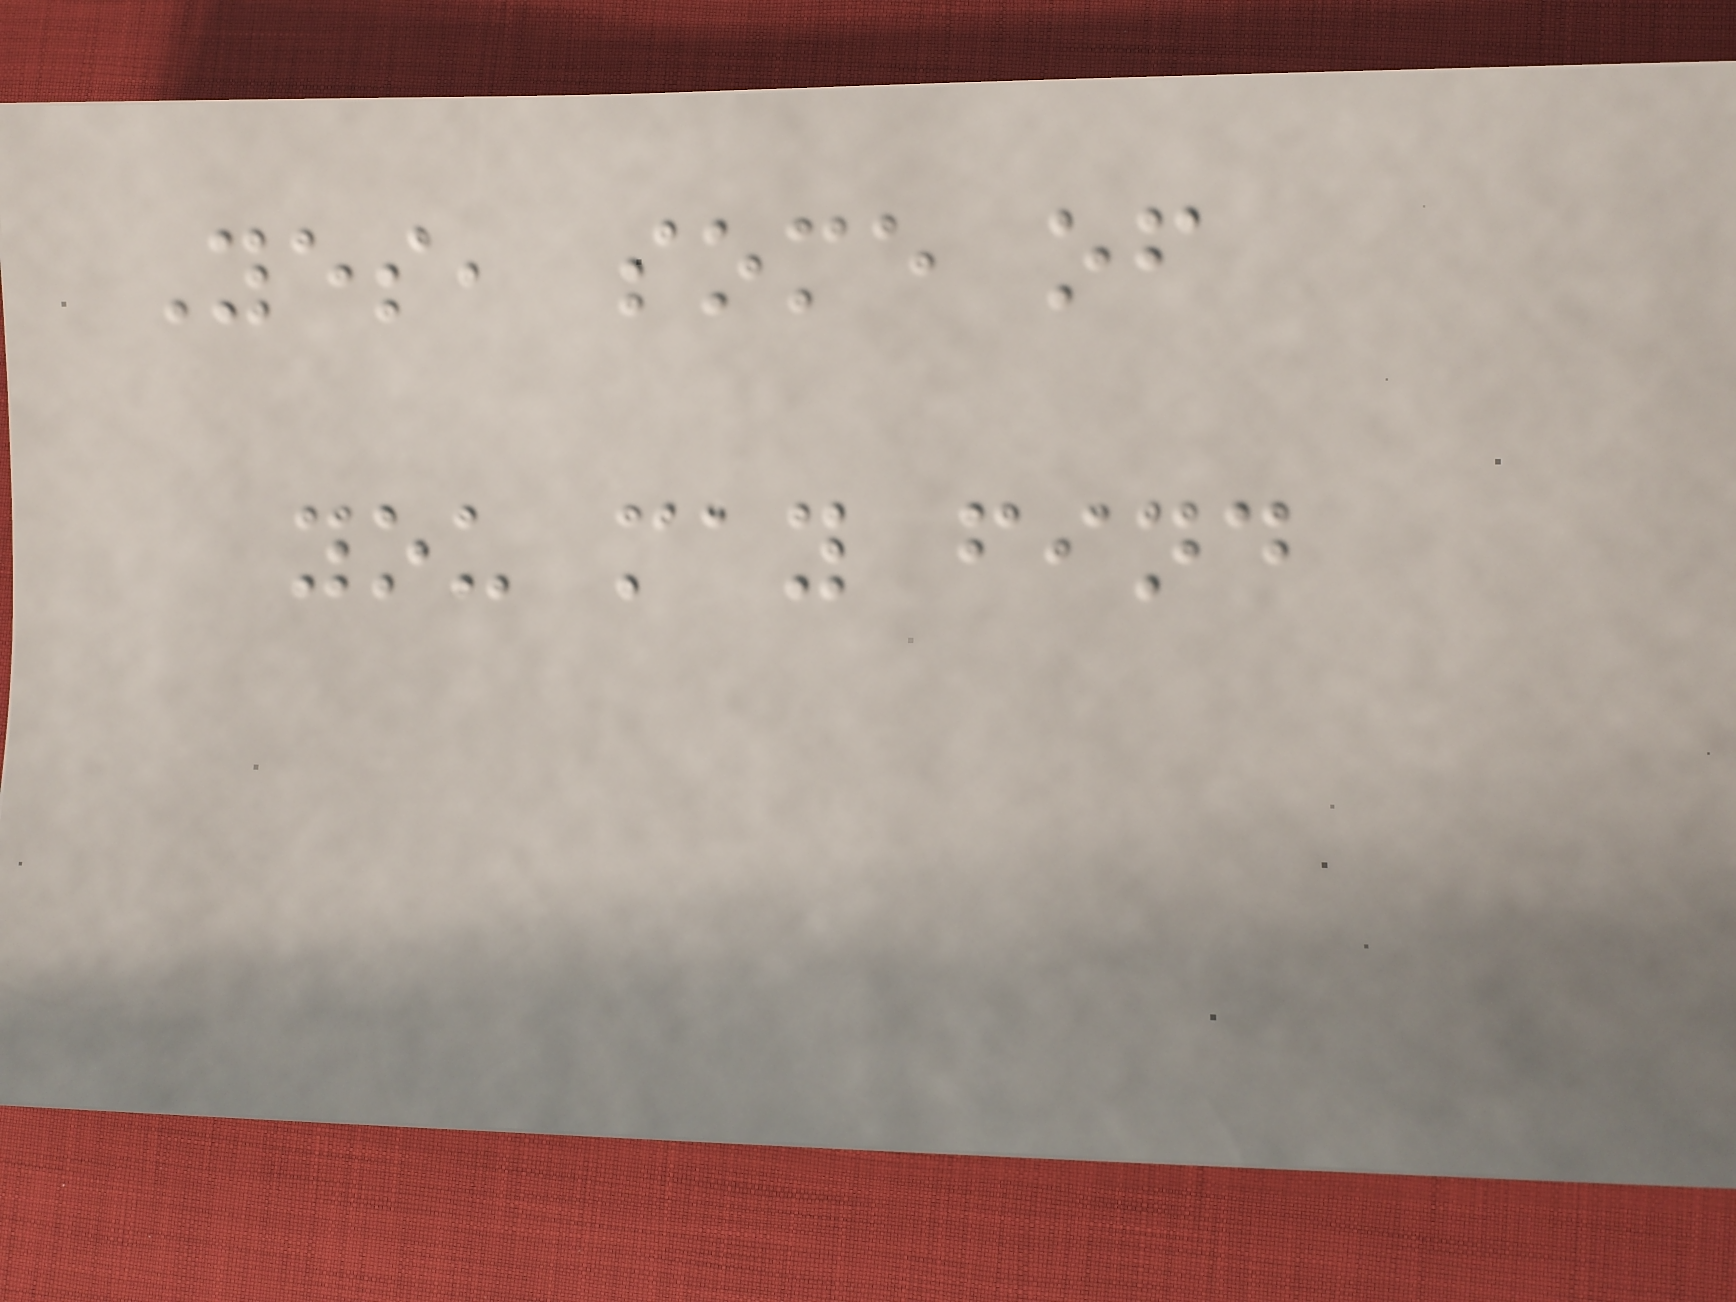Yes, some of
you may find
